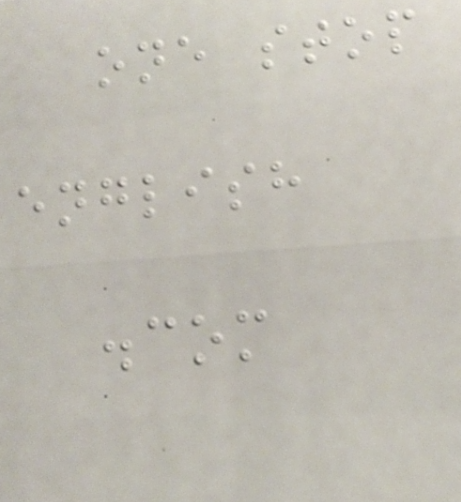one stop
english
.com
